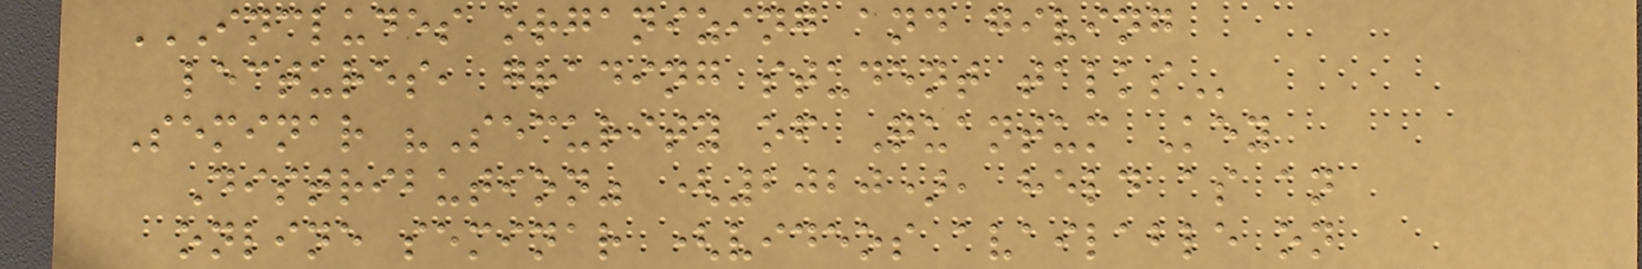INCLUDES ORGANIZING AND GIVING
LECTURES, GRADING STUDENT TALKS
Seminar "Security of Quantum Key
Distribution" (2020), held as an
online seminar (videos available on
